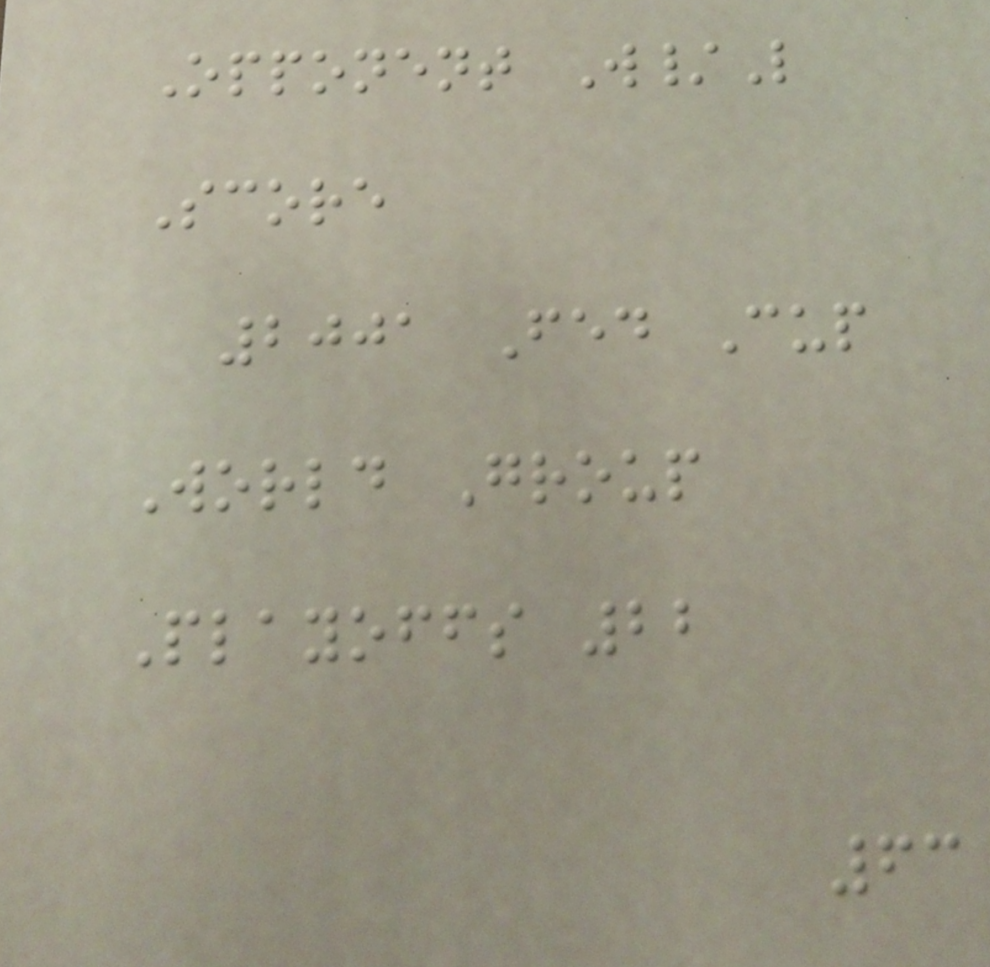Opponent W/L
Score
2001 Fed Cup
World Group
Playoffs 22
63
